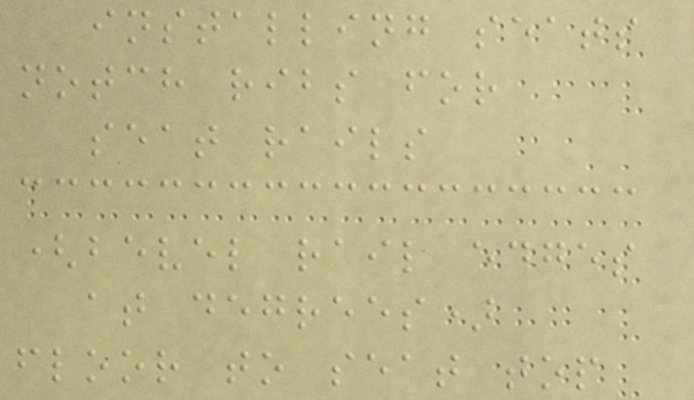installing seats
notch ribs for
seat rails
(bevel rail edges
at degrees)
floor to seat top
